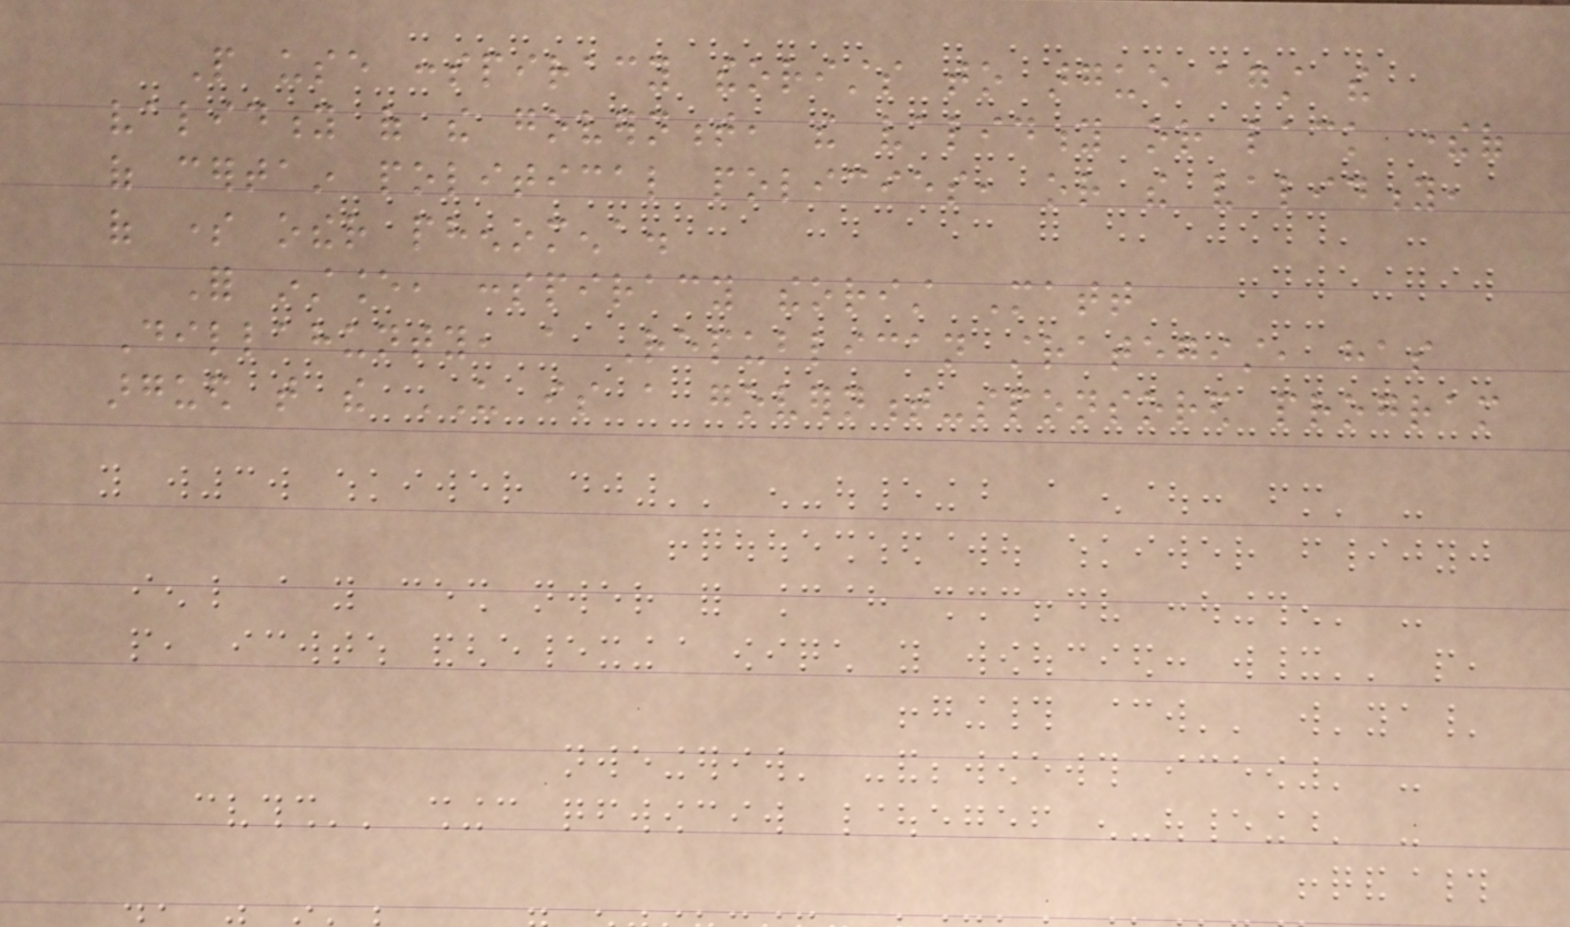People use conspiracy theorists to argue against the
validity of the government, the validity or lack thereof
of certain political policies, or the validity,
of some other phenomena.
For instance, conspiracy theorist Matt
Dillahunty, a Republican strategist, has
argued that the US is a government-sponsored program
